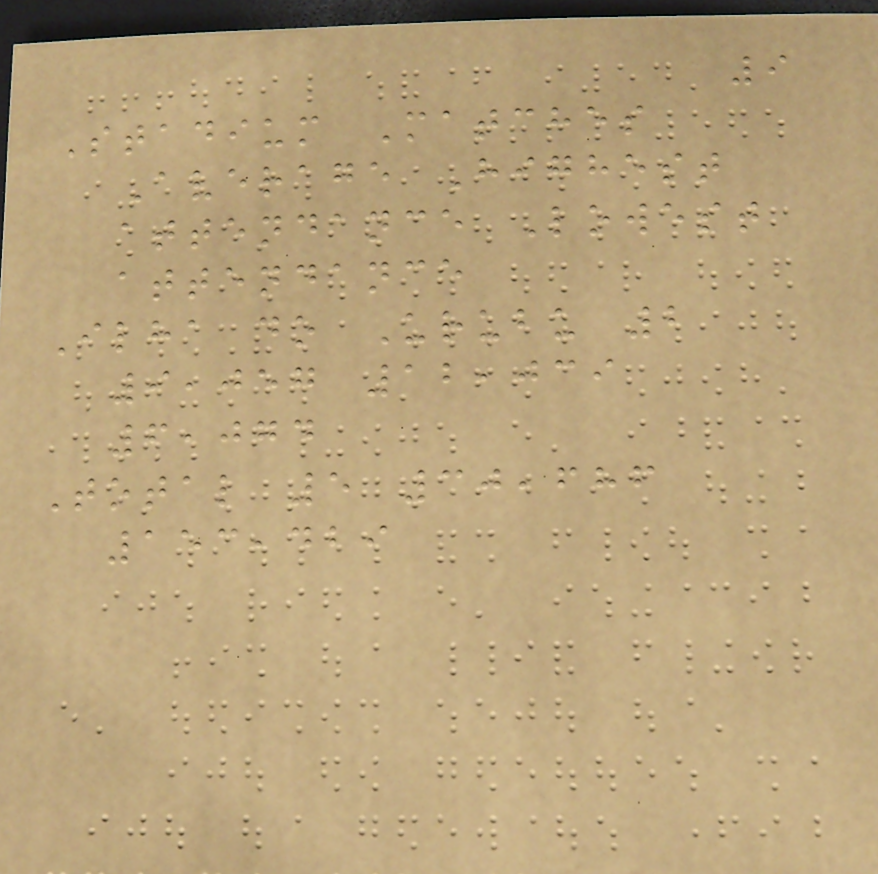9
Stadium Matches
Average Highest
attendance Lowest
attendance
Ilha do Urubu 2
9,057 12,039
6,074
Total 5 30,686
153,429
